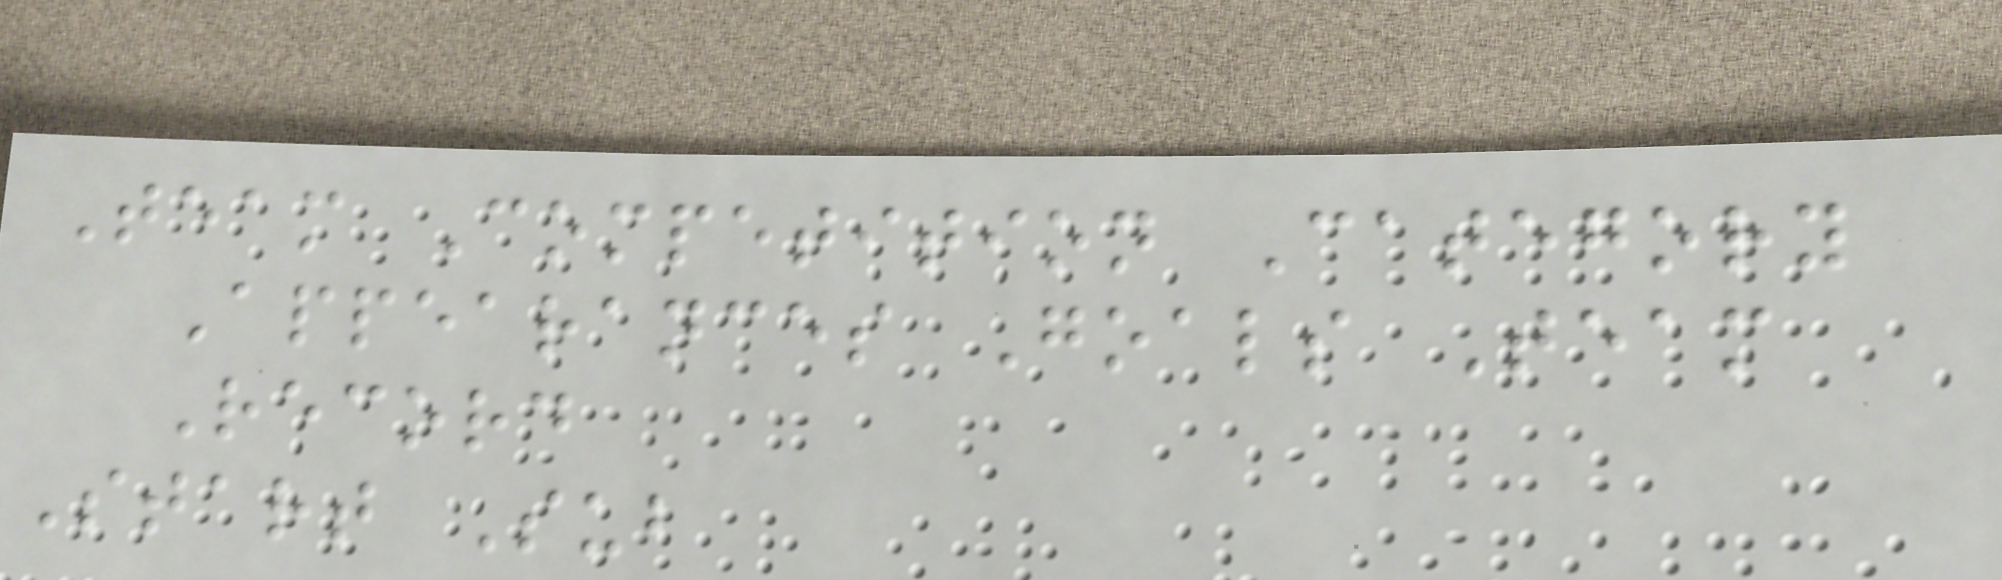Team Competition Category
Appearances Goals Team
Record
Start Sub
